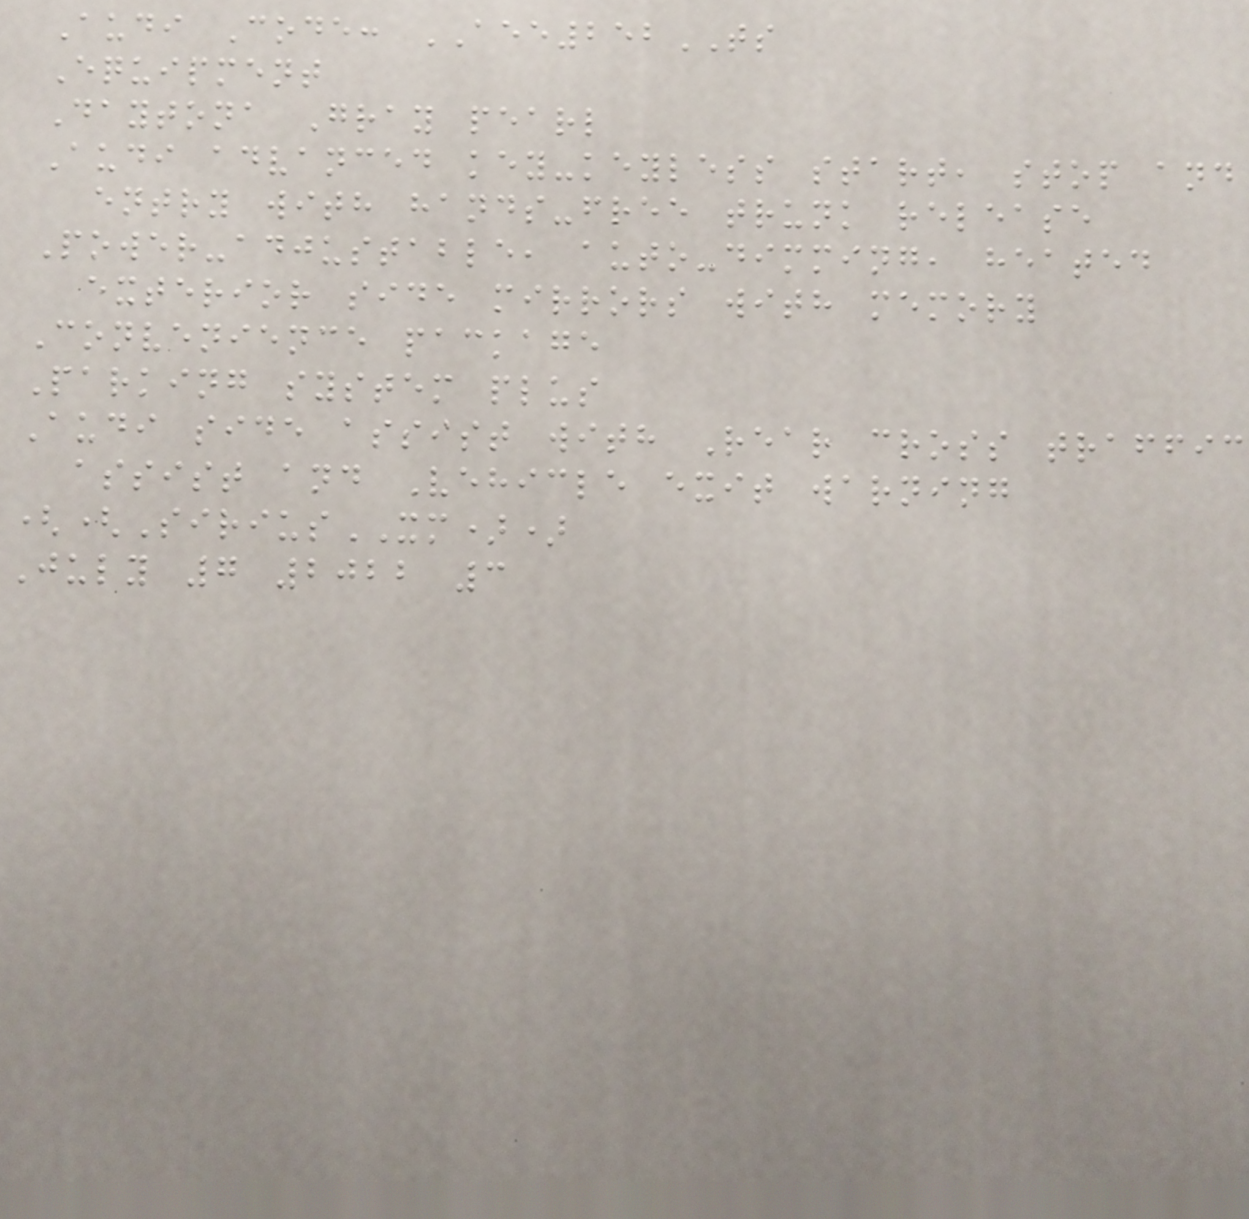Audi Code: AEE252TS
Equipment
Daytona Gray pearl
Audi advanced key-keyless start, stop and
entry with hands-free trunk release
Power-adjustable, auto-dimming, heated
exterior side mirrors with memory
Convenience package
Parking system plus
Audi side assist with Rear cross traffic
assist and Vehicle exit warning
((SiriusXM))
July 7 2022 3
